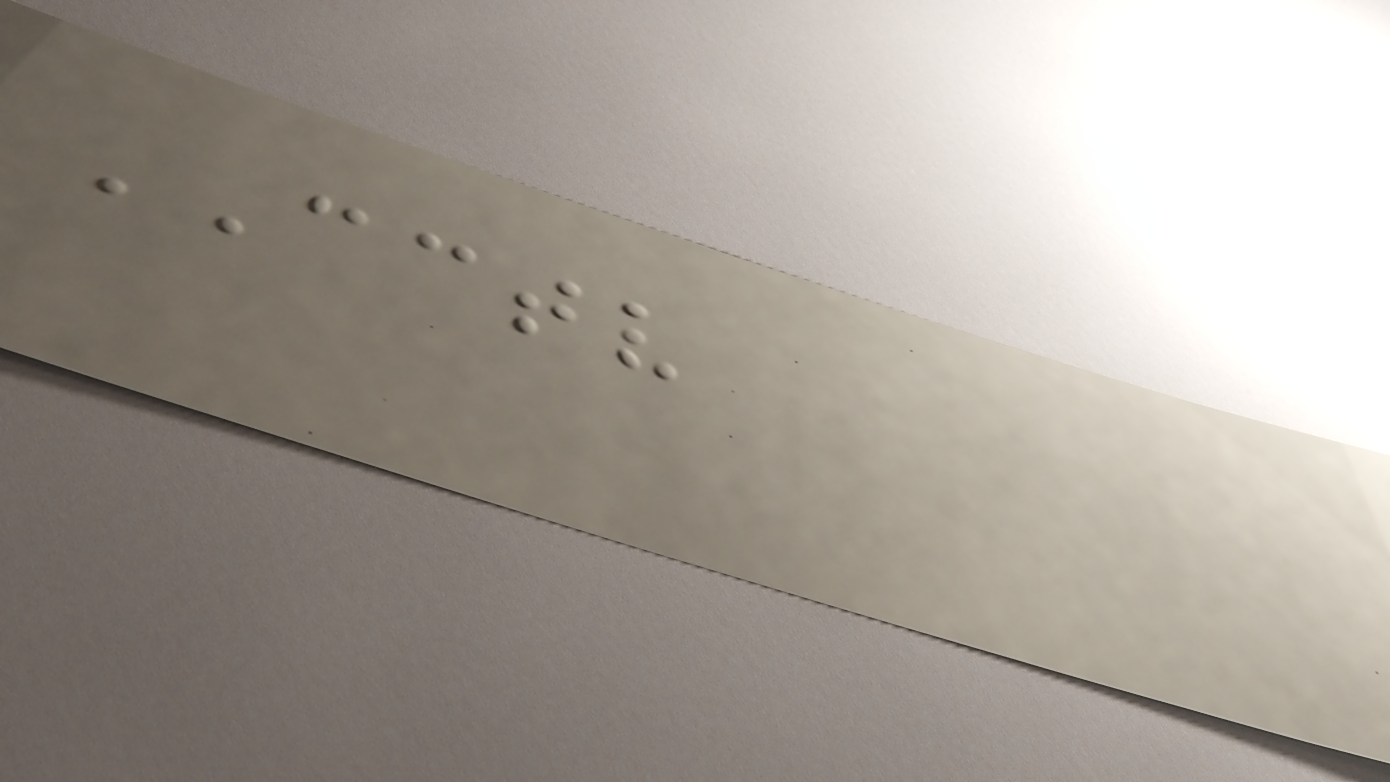CCTV
